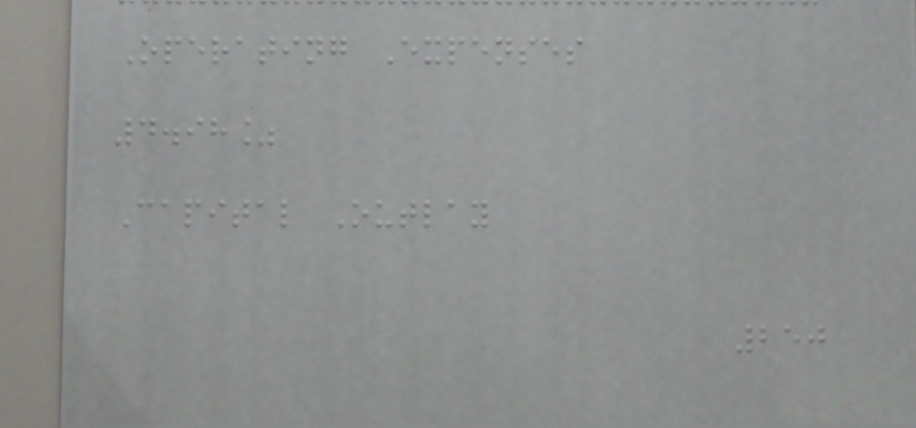Operating Expenses
4.98%
Capital Outlay
250
